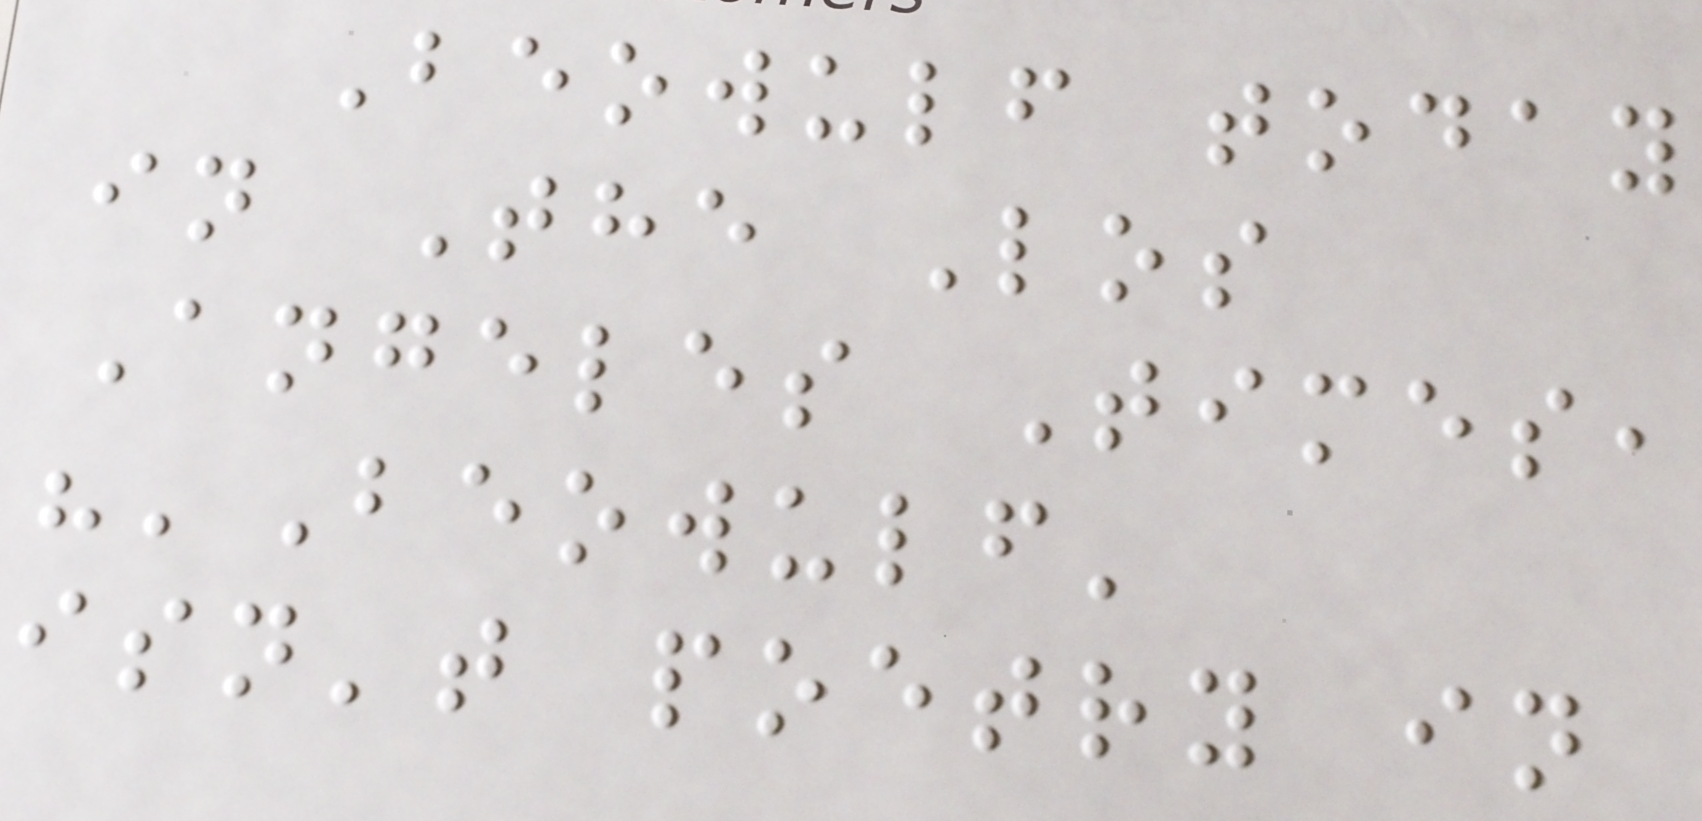Beowulf today
in The Los
Angeles Times,
"'Beowulf'
isn't poetry in
